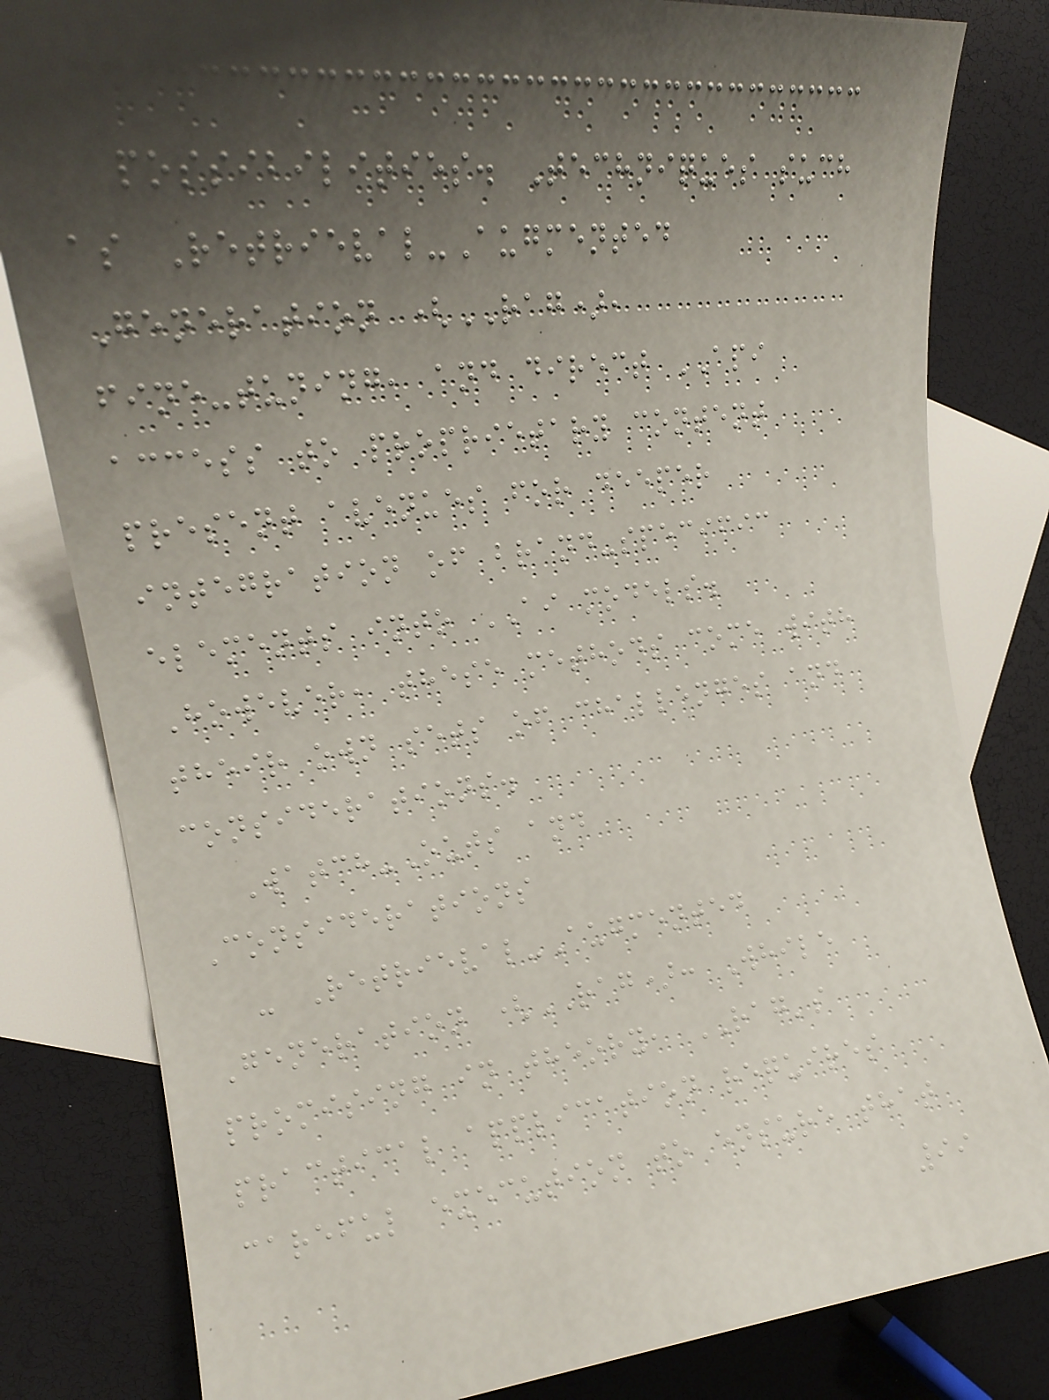possibilities. Techniques such
as Retrieval-Augmented
Generation (RAG),
fine-tuning, and direct API
access to proprietary content
present avenues for deeper
integration of brand-specific
elements into AI models.
However, these methods come with
their own sets of challenges and
considerations.
Watch-Outs and
Considerations
- Retrieval-Augmented
Generation (RAG): While
promising in theory, RAG's
practical application requires
careful execution to ensure that
99
